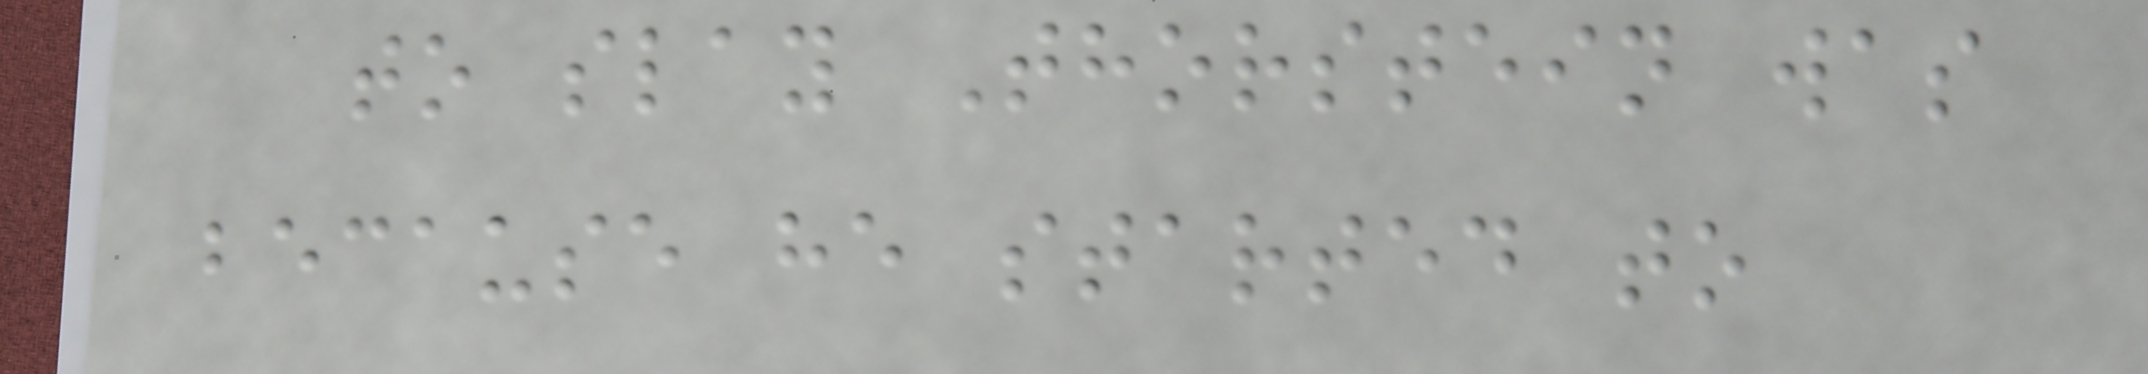to slay Thorstein was
because he started to
